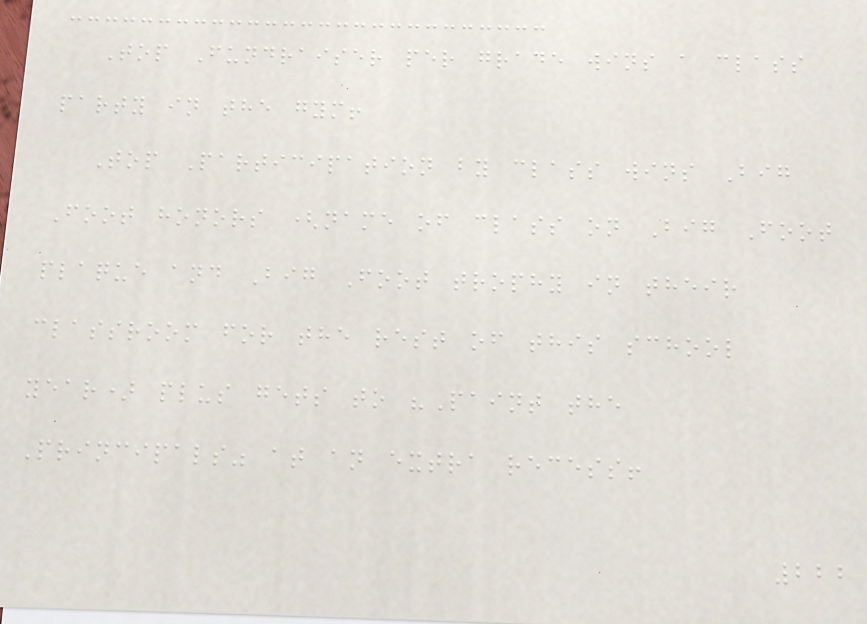Top Fundraiser per grade wins a class
party in the gym!
Top Participation by class wins Big
Foot honors (name of class on Big Foot
plaque and Big Foot trophy in their
classroom for the rest of this school
year) plus gets to "Paint the
Principals" at an extra recess!
222
